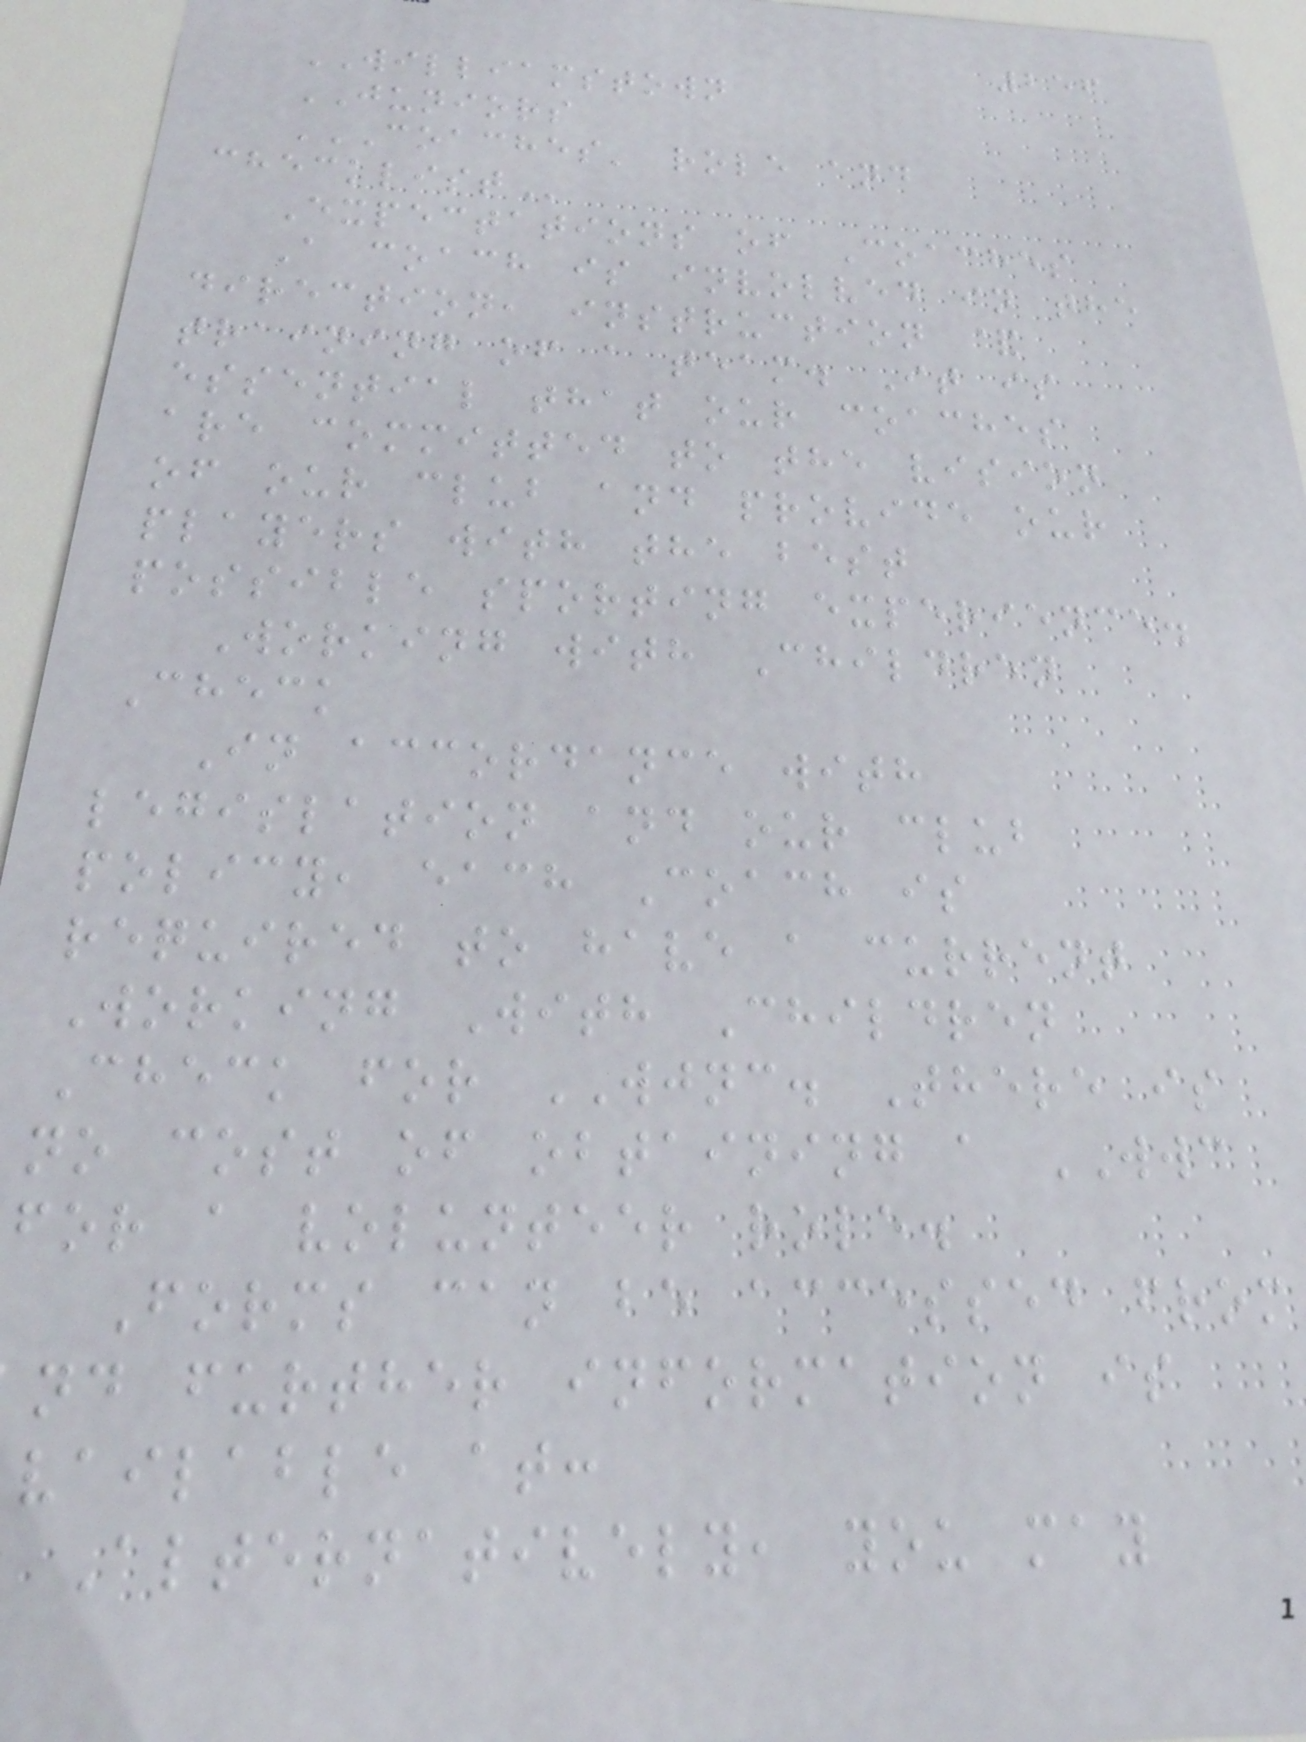256
WILLIAMSTOWN
JUNIORS
COACHES' ROLE AND
Expectations of Coaches
A coach is involved in the
direction, instruction &
training of a team. It is
essential that our coaches
are committed to the vision
of our club and provide our
players with the best
possible sporting experience.
Working with Children
Check
In accordance with
legislation and our club
policy, each Coach is
required to have a current
Working With Children
Check for WJNC. There is
no cost of obtaining a WWC
for a volunteer role.
Forms can be accessed from
nd further information is
vailable at:
Alternatively, you may
